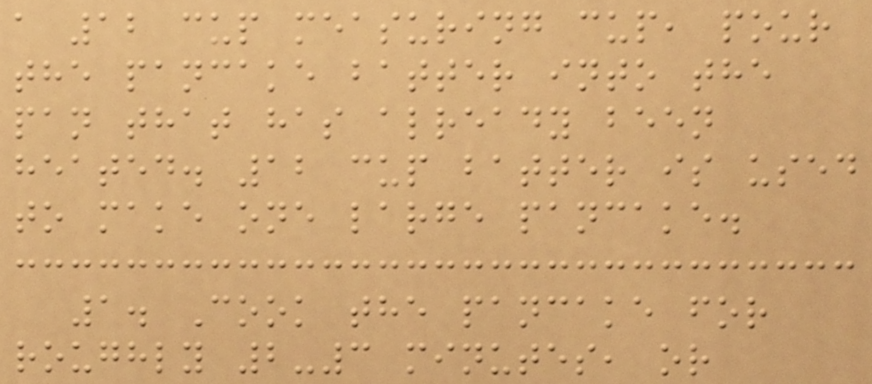a 12 cup measuring cup, pour
the pancake batter into the
pan that has already been
heated. 12 cup batter is used
to make one large pancake.
1. Cook the pancake for
roughly 2-3 minutes, or
